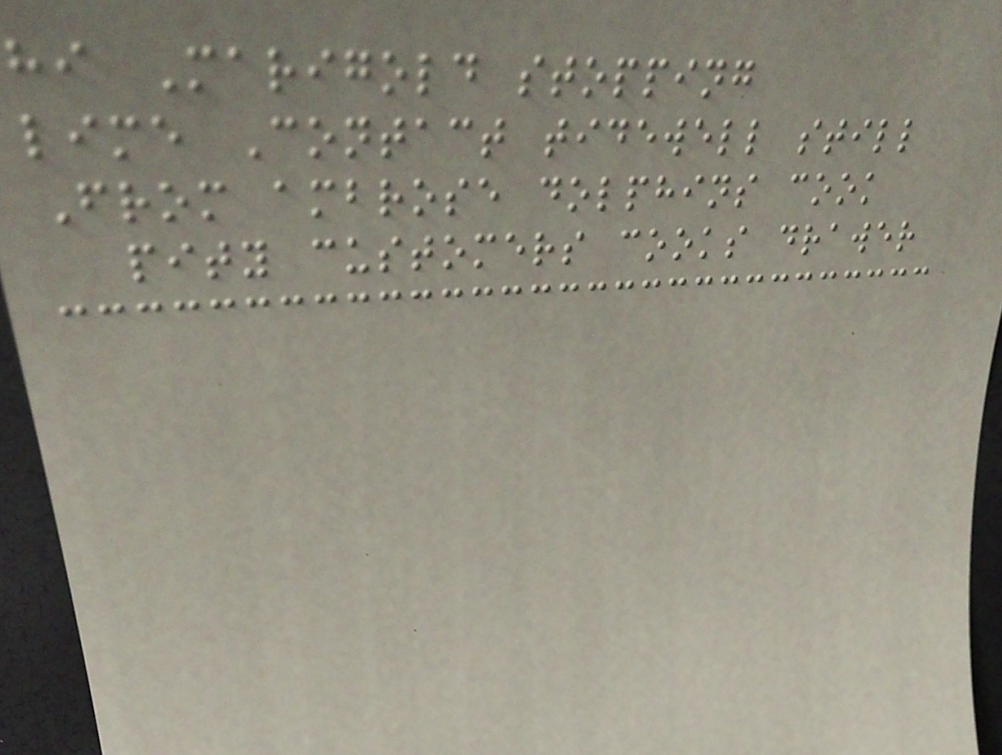hi Marigold stopping
lime Contact tidewell still
From ambrose dolphins cook
pity customers cooks drawer
